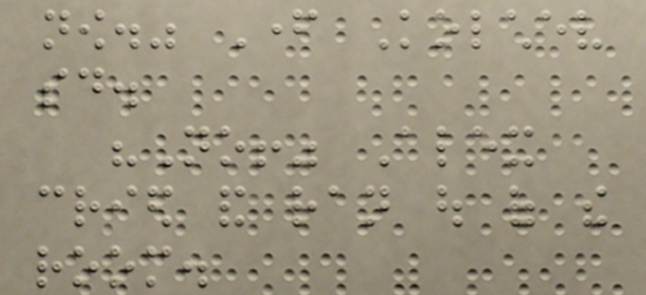now." Father Kolchev
said.
"No!" Alex
cried and ran out of the
room.
